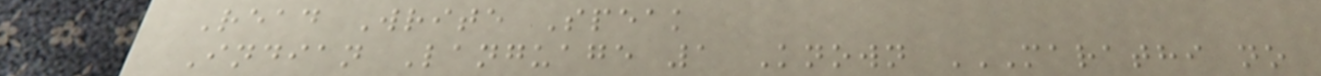Read Write Speak
Indian Language 1 Known MARATHI NO
